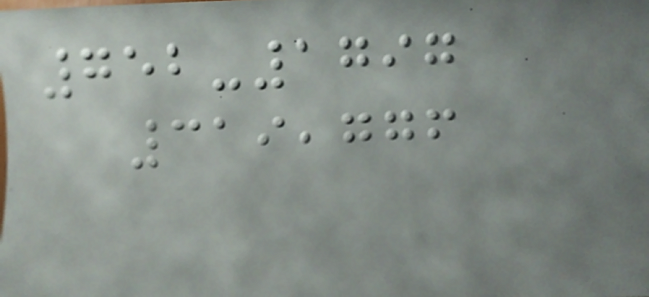752-1797
319,776
